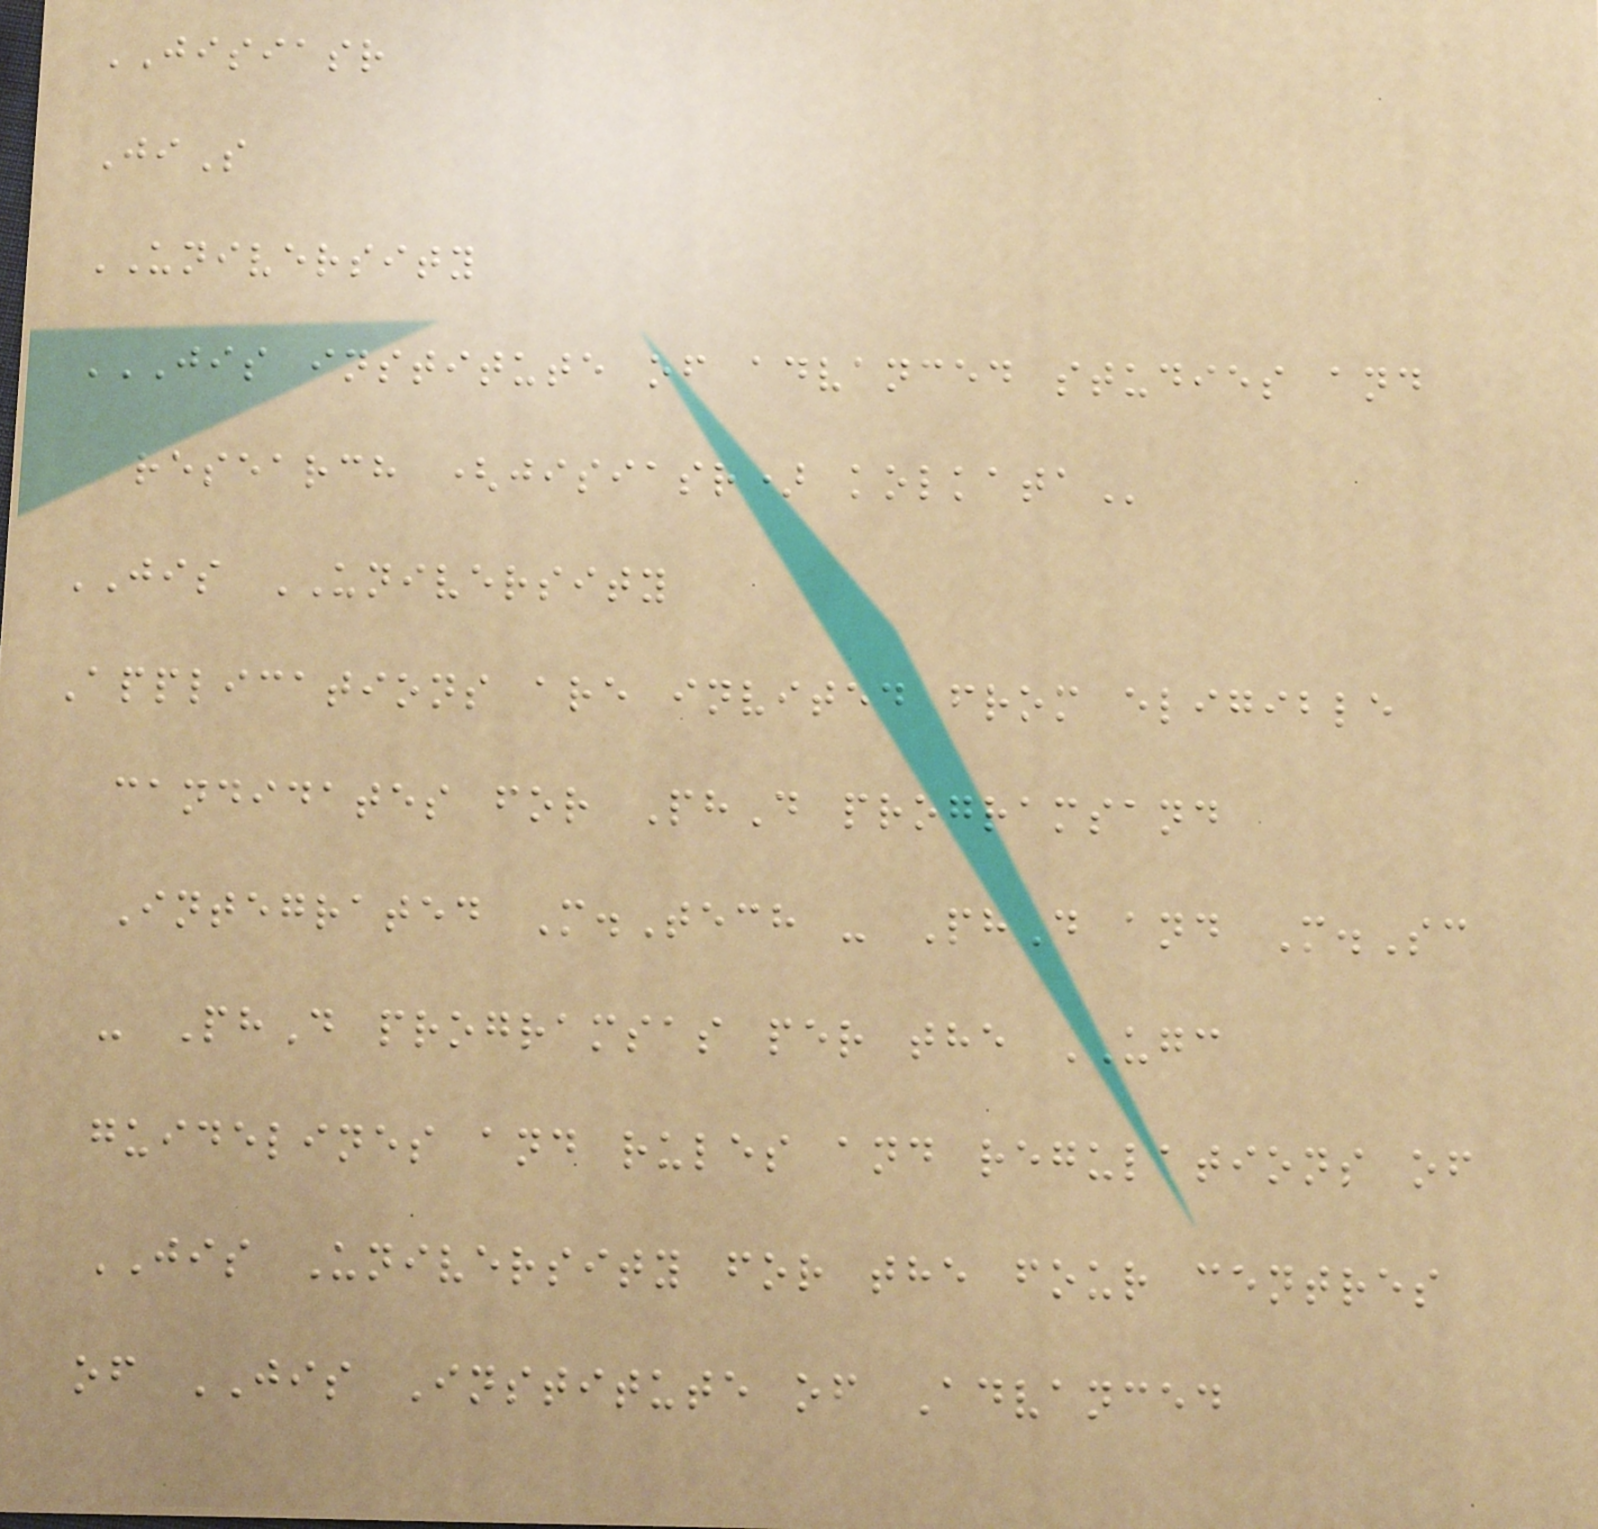JISIASR
JiS
UNIVERSITY
JIS INSTITUTE OF ADVANCED STUDIES AND
RESEARCH (JISIASR) KOLKATA
JIS UNIVERSITY
Applications are invited from eligible
candidates for PhD programsand
Integrated M.Tech - PhD and M.Sc
- PhD programsas per the UGC
guidelines and rules and regulations of
JIS University for the four centres
of JIS Institute of Advanced
